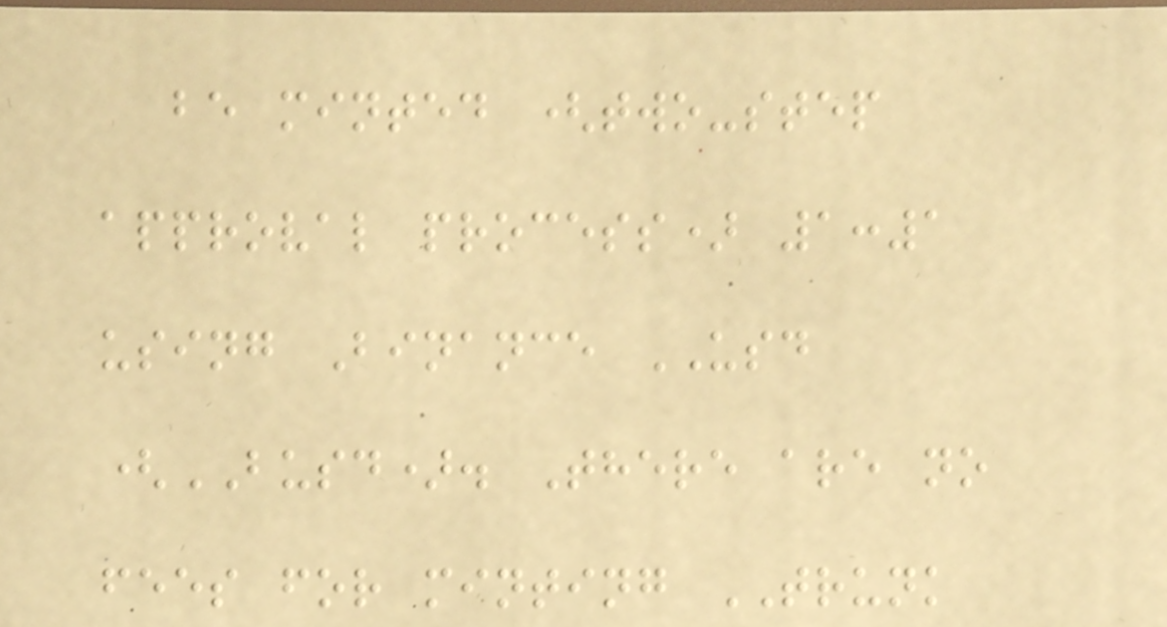be minted (two-step
approval process) 1:1
using Binance USD
(BUSD). There are no
fees for minting TRUNK
